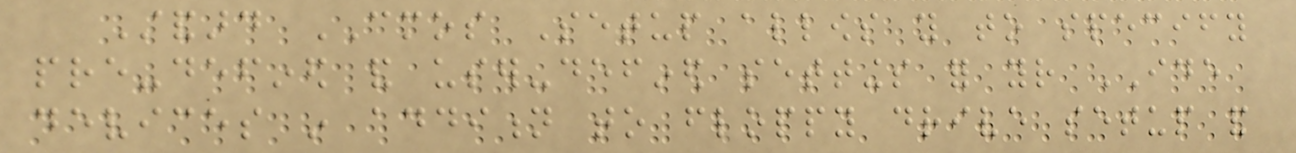Standard CMOS Setup allows you to specify
pre-defined and user-defined settings for your IDE
devices in addition to floppy drive setup and
